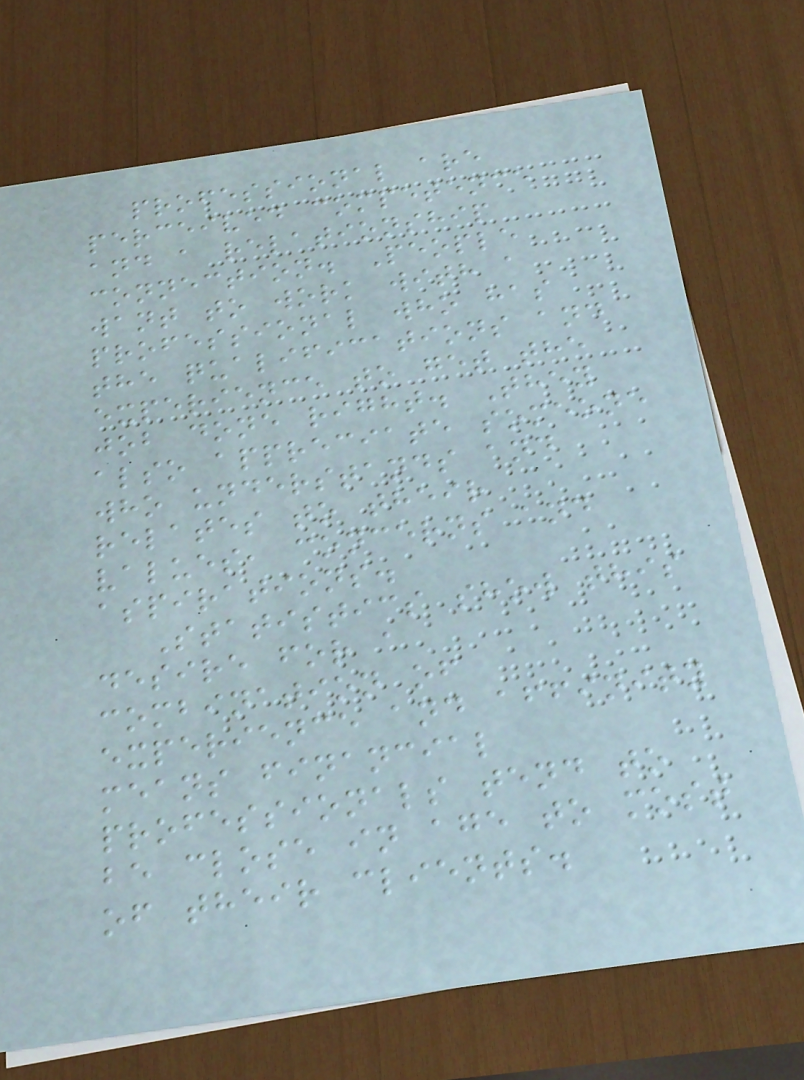professional are
perceived competence
and a relationship
connection. People
want to work with a
professional who has
the qualifications and
experience to get the
job done right. They
also appreciate someone
who understands and
relates to their
values, concerns and
aspirations.
Statistics show this
desire for a
combination of
experience and affinity
means financial
professionals tend to
be close in age to most
of their clients.
